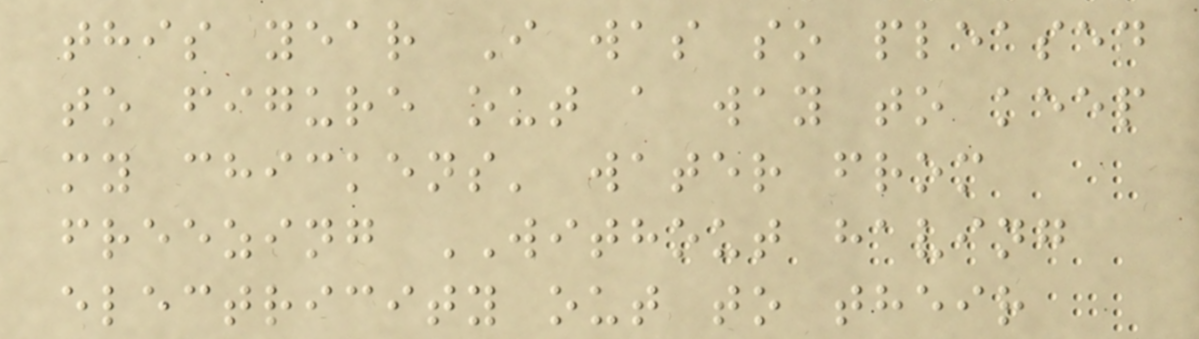this year I was so pleased
to figure out a way to keep
my chickens' water from
freezing WITHOUT having
electricity out to their
